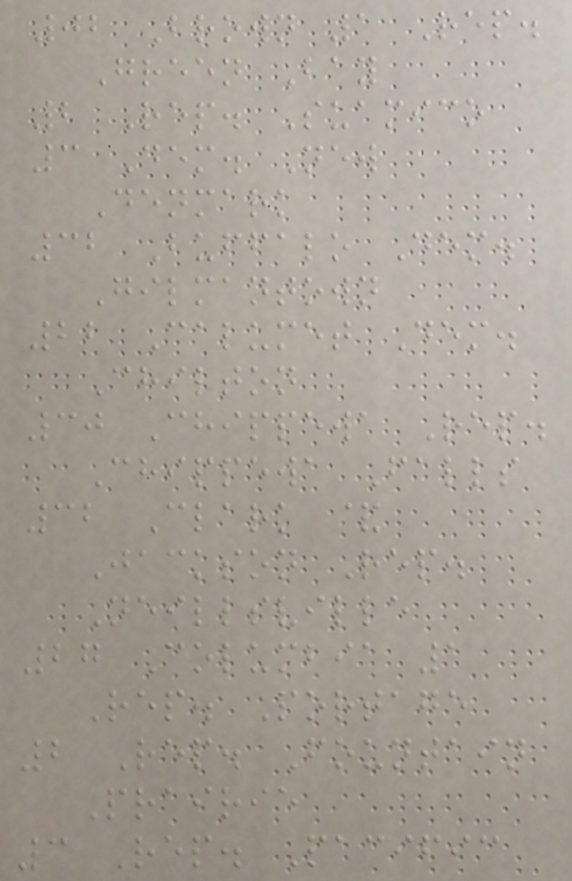02 Brown 1 Rep.
Green Bay
2 Rep. Suamico
3 Dem. New
Denmark
32 Buffalo Dem.
Gilmantown
22 Calumet Dem.
Chilton
30 Chippewa Rep.
Chippewa Falls
32 Clark &
Jackson Rep.
Neillsville
27 Columbia 1
Rep. Portage
2 Rep. Fountain
Prairie
3 Rep. Pacific
